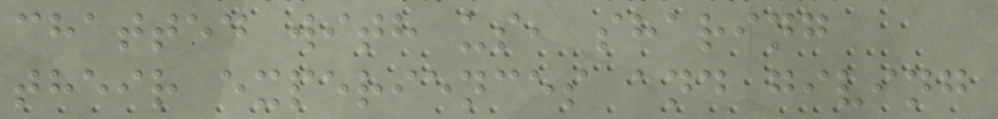chatted with us, sharing
their experiences and giving
